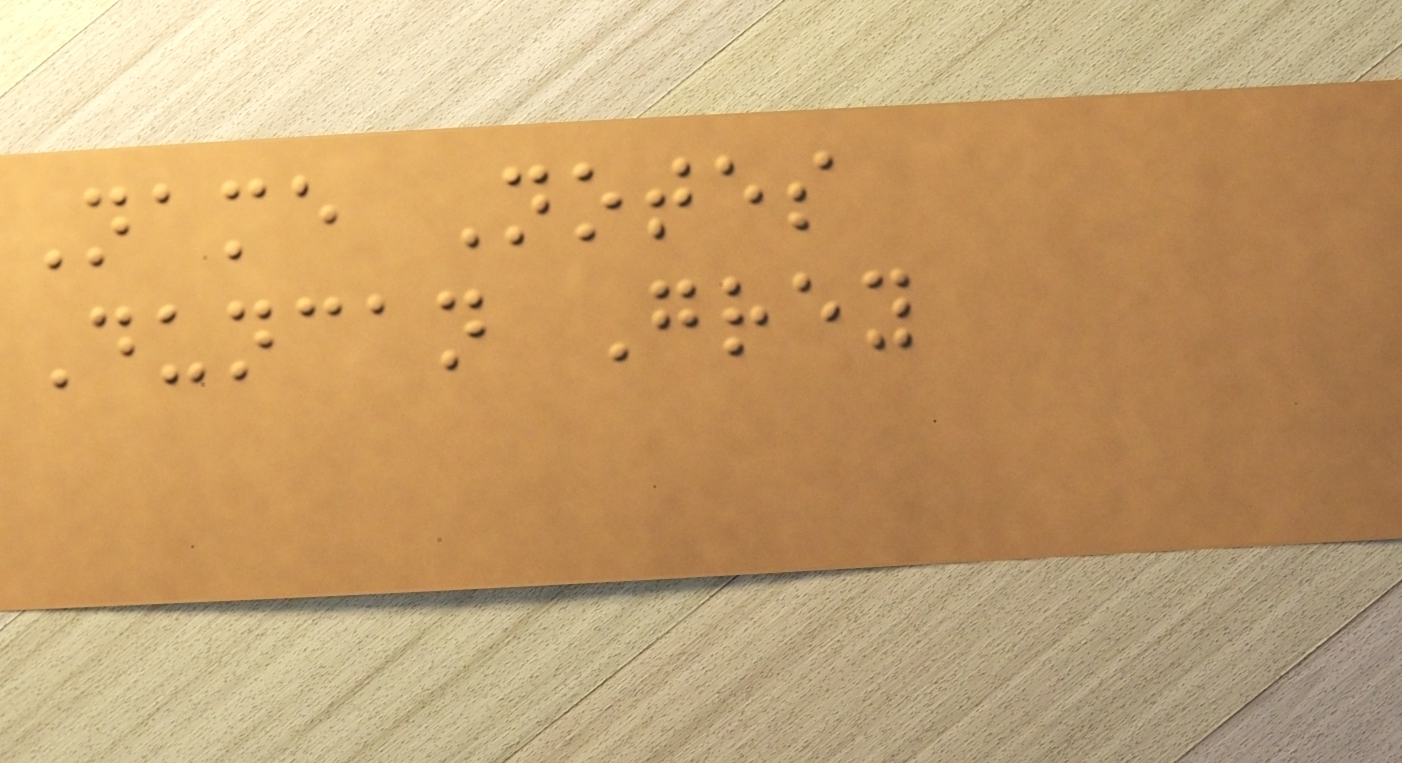Name Notes
Duncan Grey
